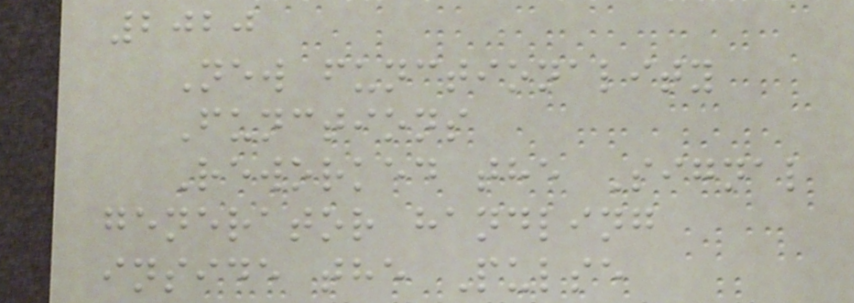2020
New functionality
Functions
Reworked the Signal
generator handling
inside the Pulse
